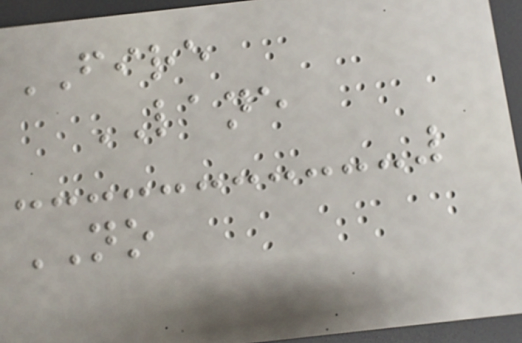FIRE
LANE
NO
